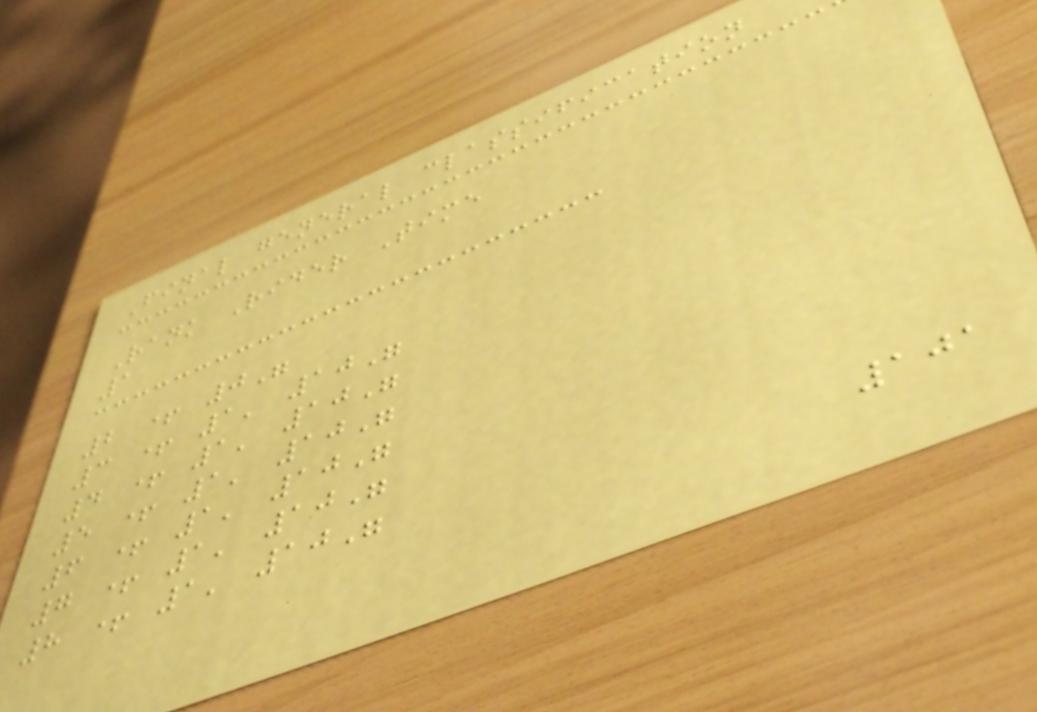Final general classification
Rank Rider Time
1
2 + 0"
3 + 1' 10"
4 + 1' 10"
5 + 1' 10"
6 + 1' 10"
7 + 1' 10"
8 + 1' 10"
101
